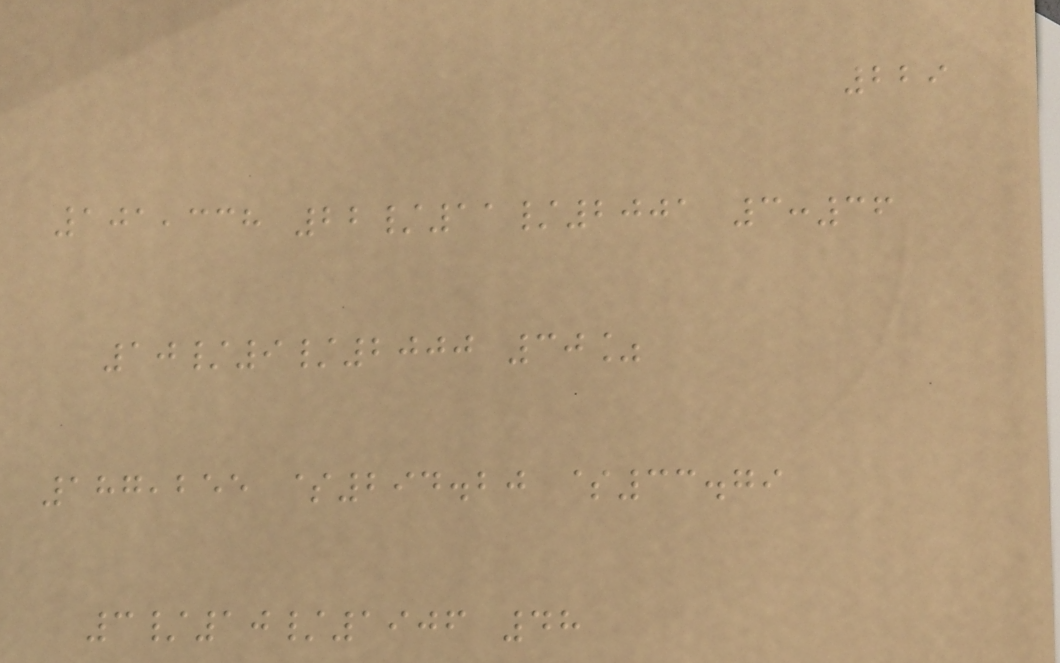229
101,338 22/11/2001 3:36
10/9/2000 30%
187,255 $294.20 $33.79
3/10/1906 48
